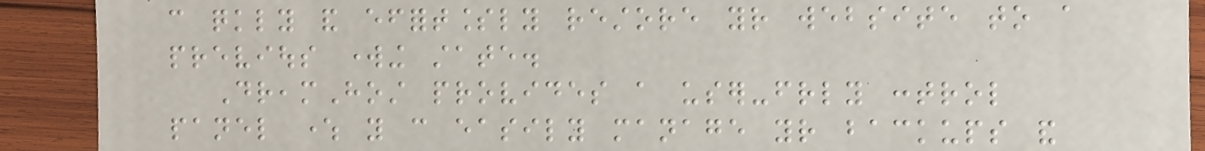can quickly and effortlessly restore your website to a
previous working state.
DreamHost provides a user-friendly control
panel where you can easily manage your backups and
